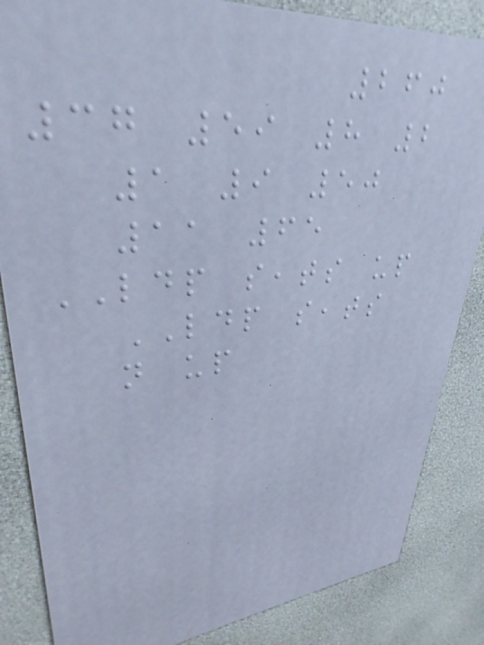260
37 59 8 2
1 9 50
11 65
LDP seats up
LDP seats
not up
